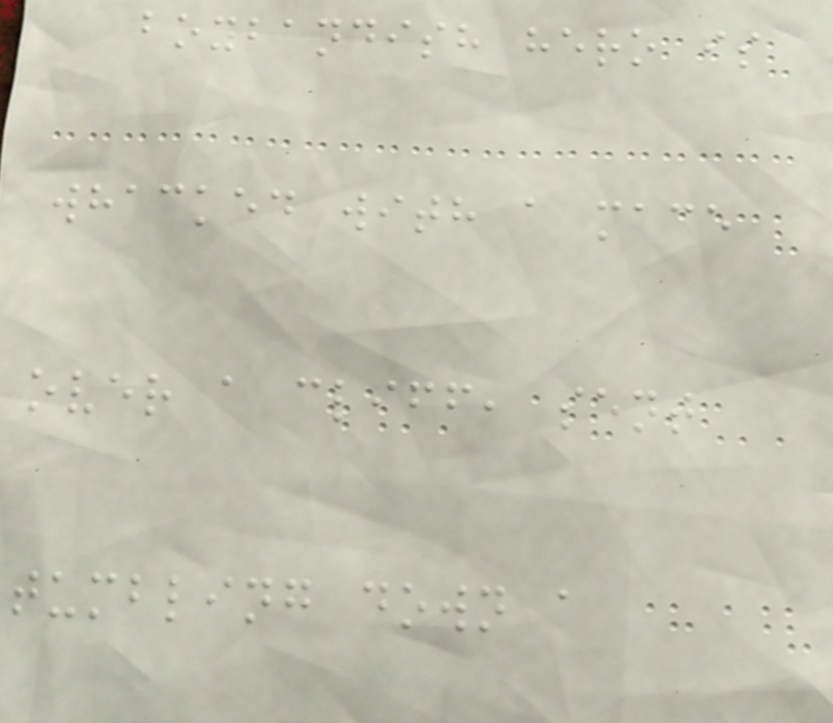boybandish hero is
whacked with a mace
over a cliff, sent
tumbling down a
